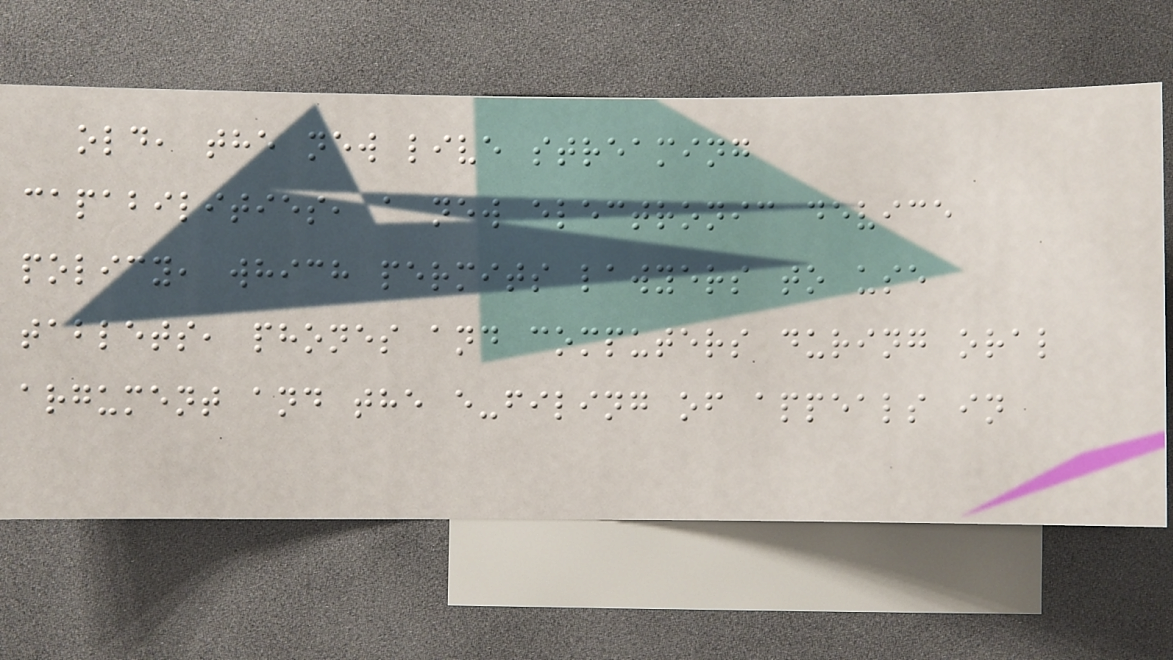old, the new live streaming
capabilities, a new electronic device
policy, which permits lawyers to use
tablets, phones and computers during oral
argument and the e-filing of appeals in
